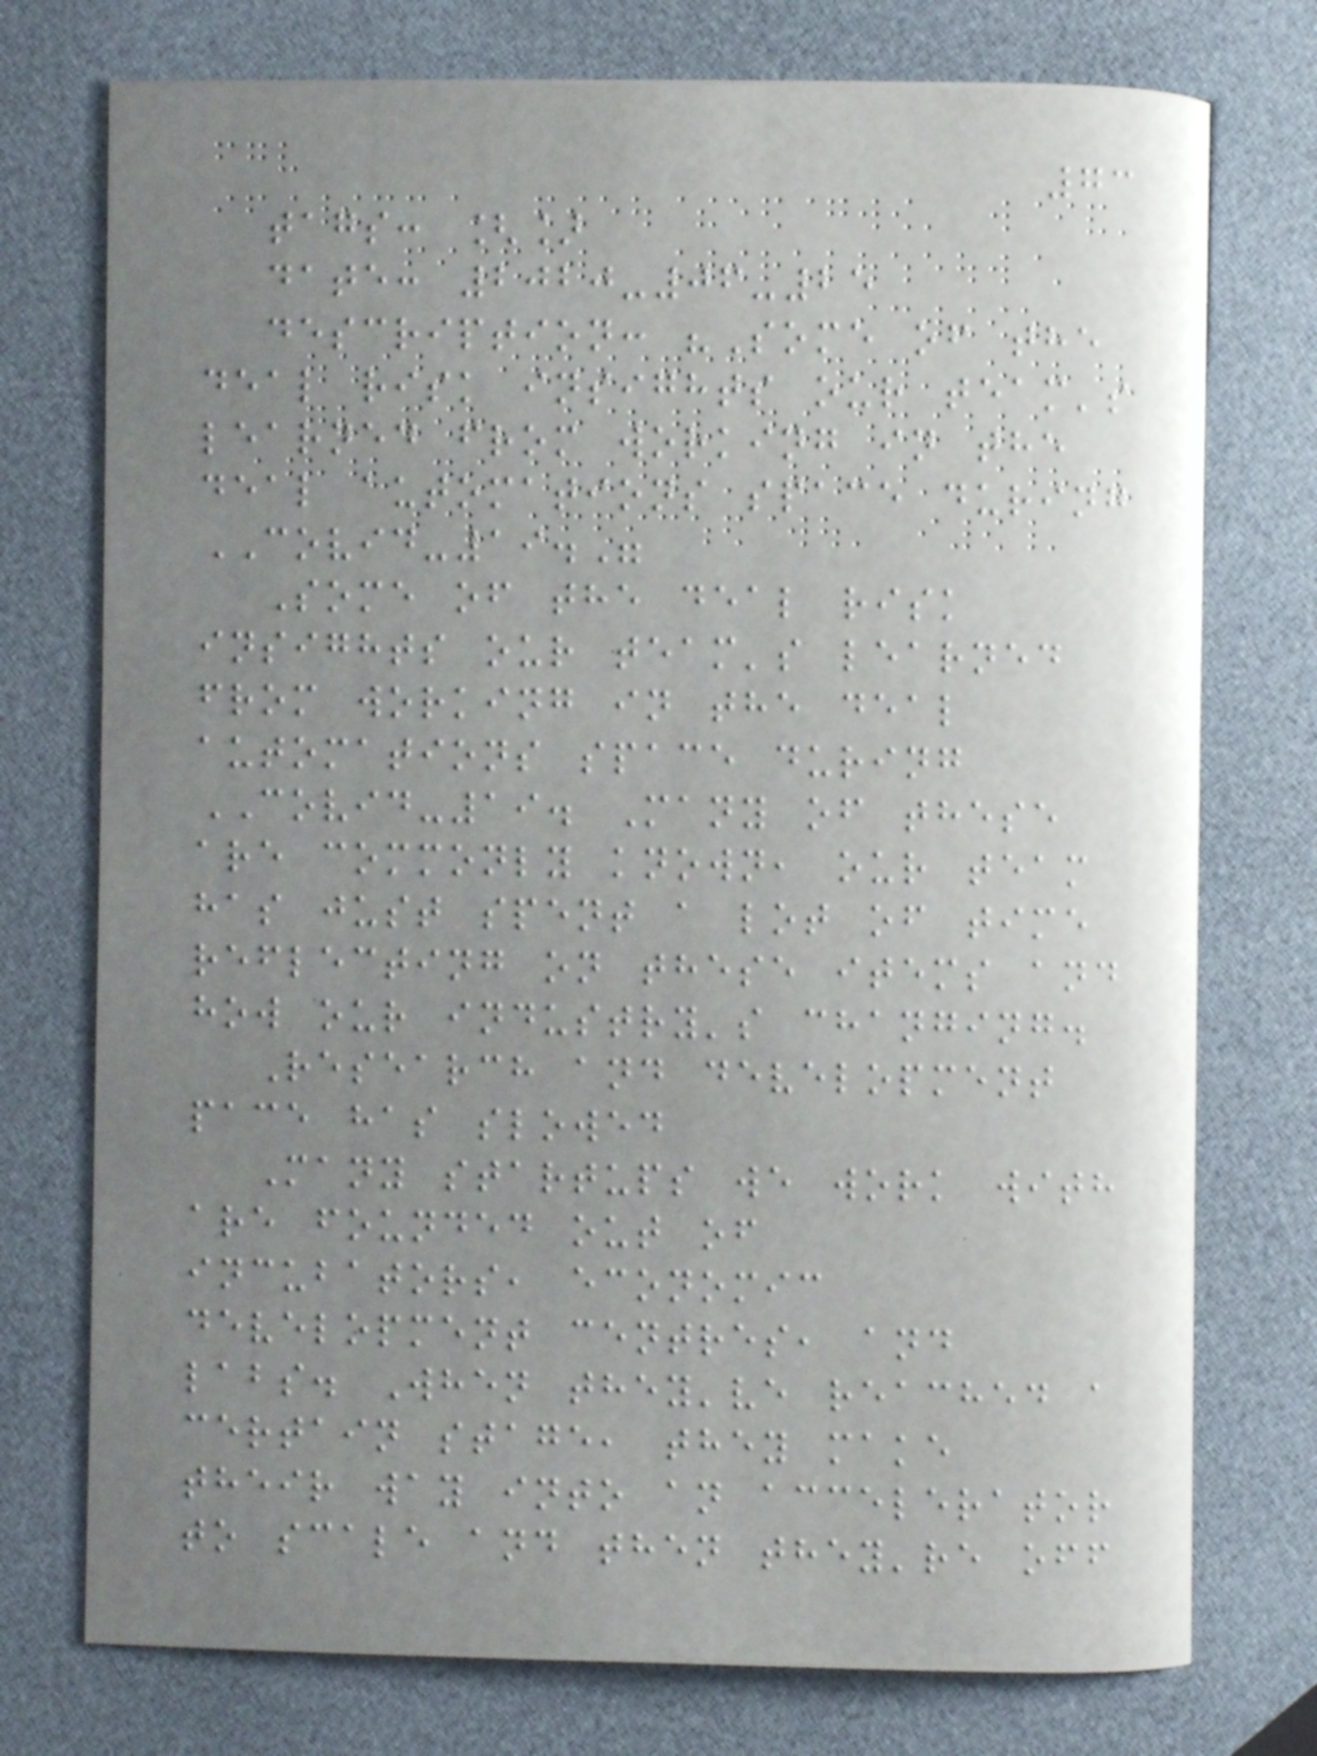73
tags: []
date: 2020-06-25
description: "Some of the
deal risk insights our team's
learned from working in the
deal automations space during
COVID-19."
Some of the deal risk
insights our team's learned
from working in the deal
automations space during
COVID-19. Many of these
are commonly known, our team
has just spent a lot of time
reflecting on these items and
how our industry's changing.
Research and development
pace has slowed
Many startups we work with
are founded out of
incubators, economic
development centres, and
labs. When they've reached a
certain stage, they make
their way into an accelerator
to scale and then they're off
